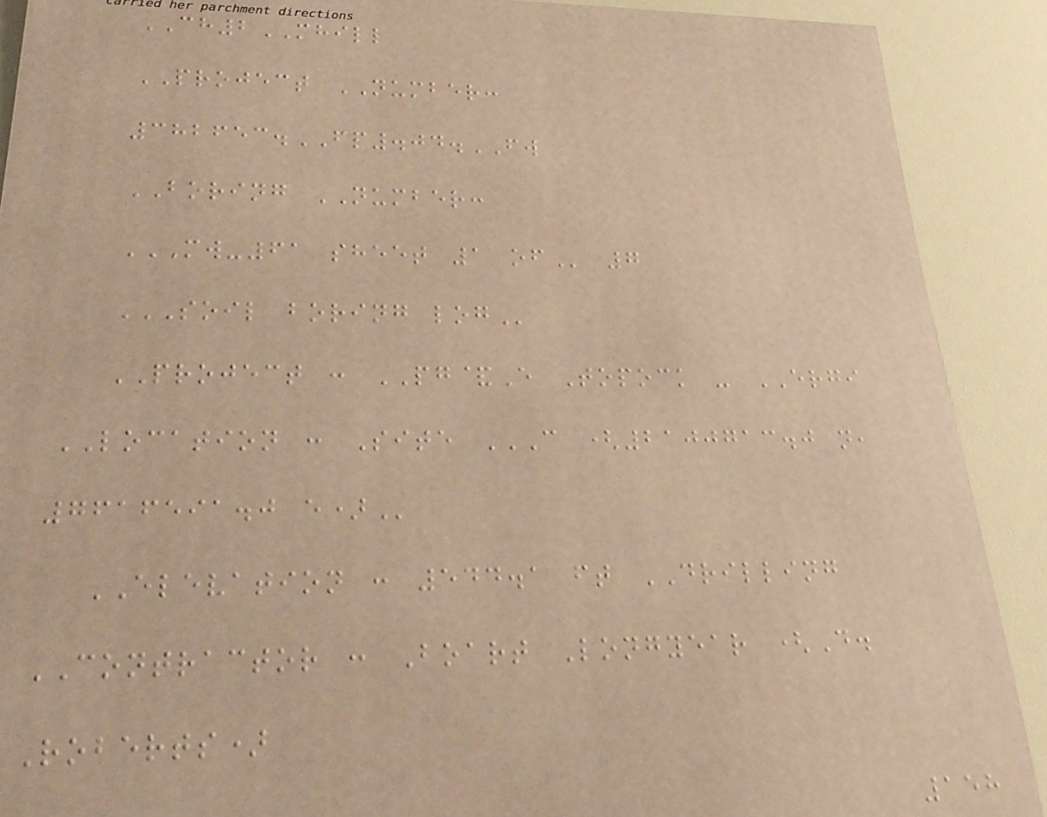CH2MHILL
PROJECT NUMBER:
382653.FP.04.FW
BORING NUMBER:
MW-61 SHEET 1 OF 7
SOIL BORING LOG
PROJECT : PG&E Topock - ERGI
LOCATION : Site C (2100713.0 N,
7616591.0 E)
ELEVATION : 544.1 ft DRILLING
CONTRACTOR : Boart Longyear (D.
Roberts)
158
